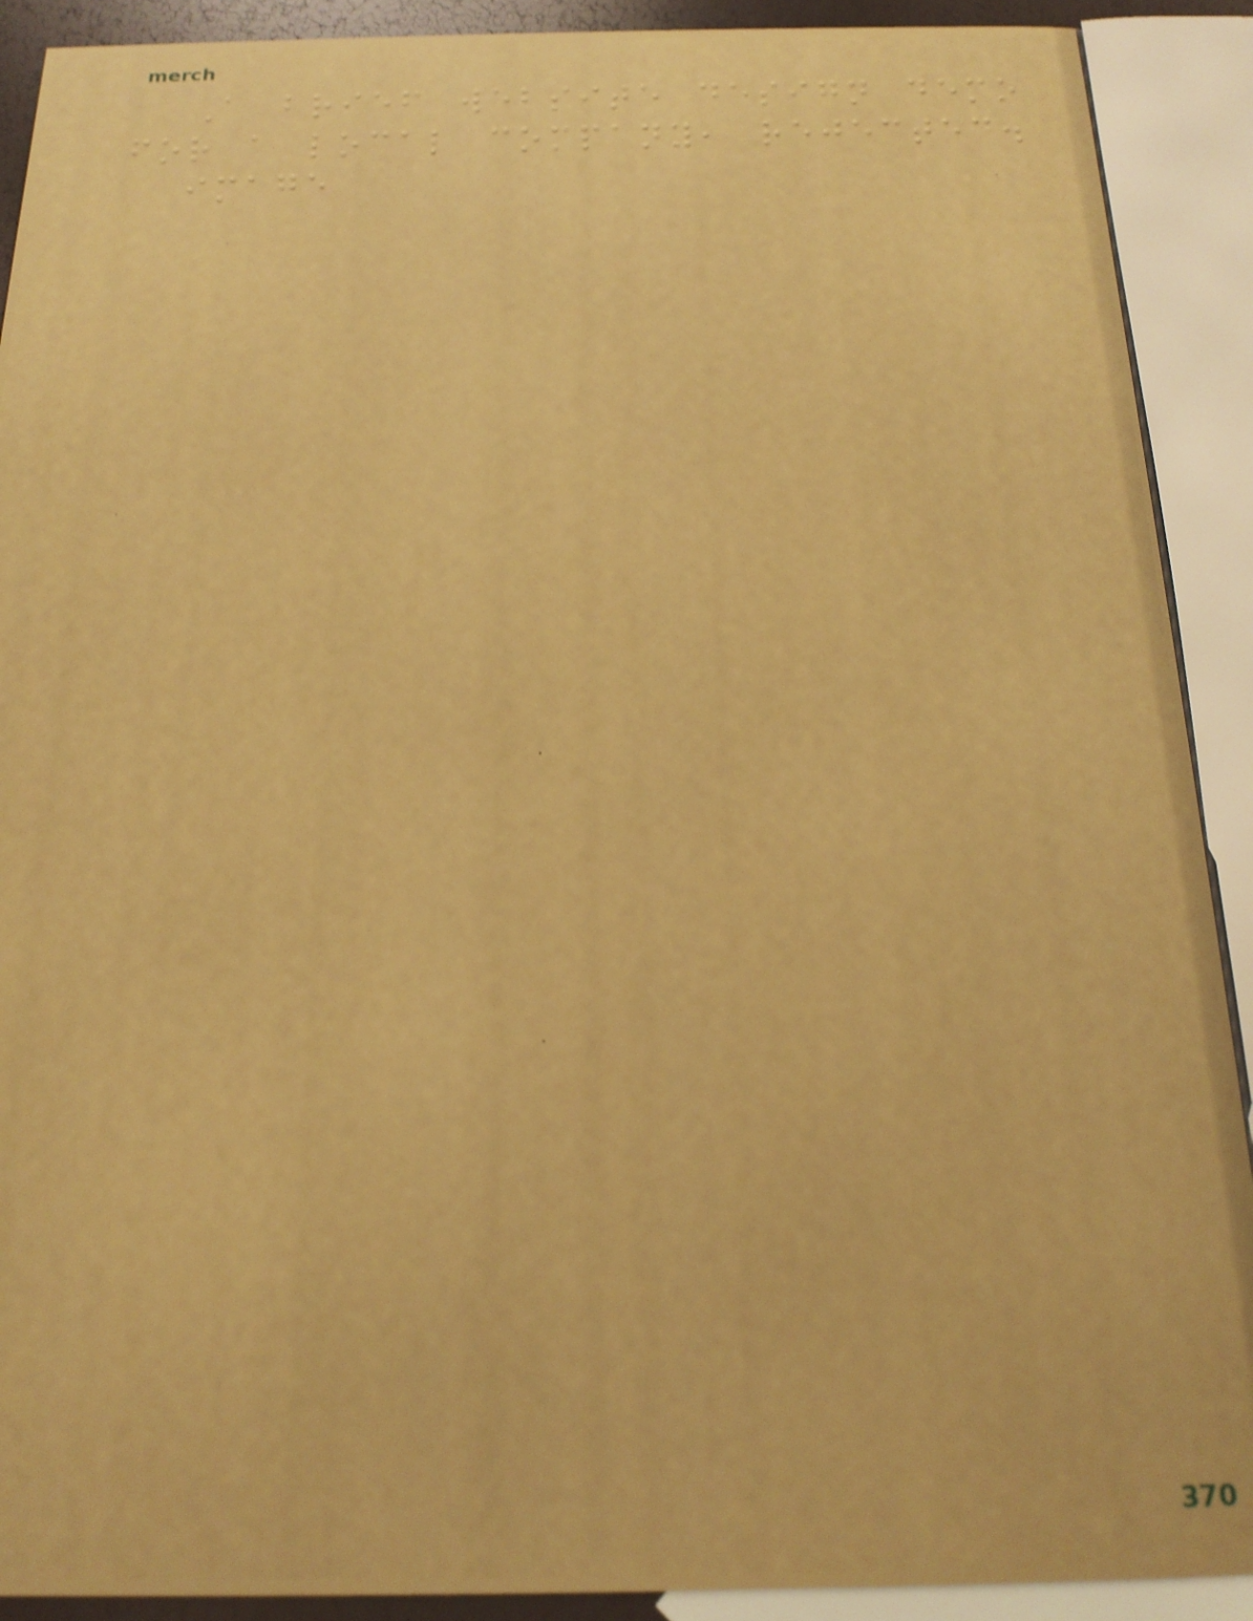A brief website design demo
for a local company, rejected.
image
